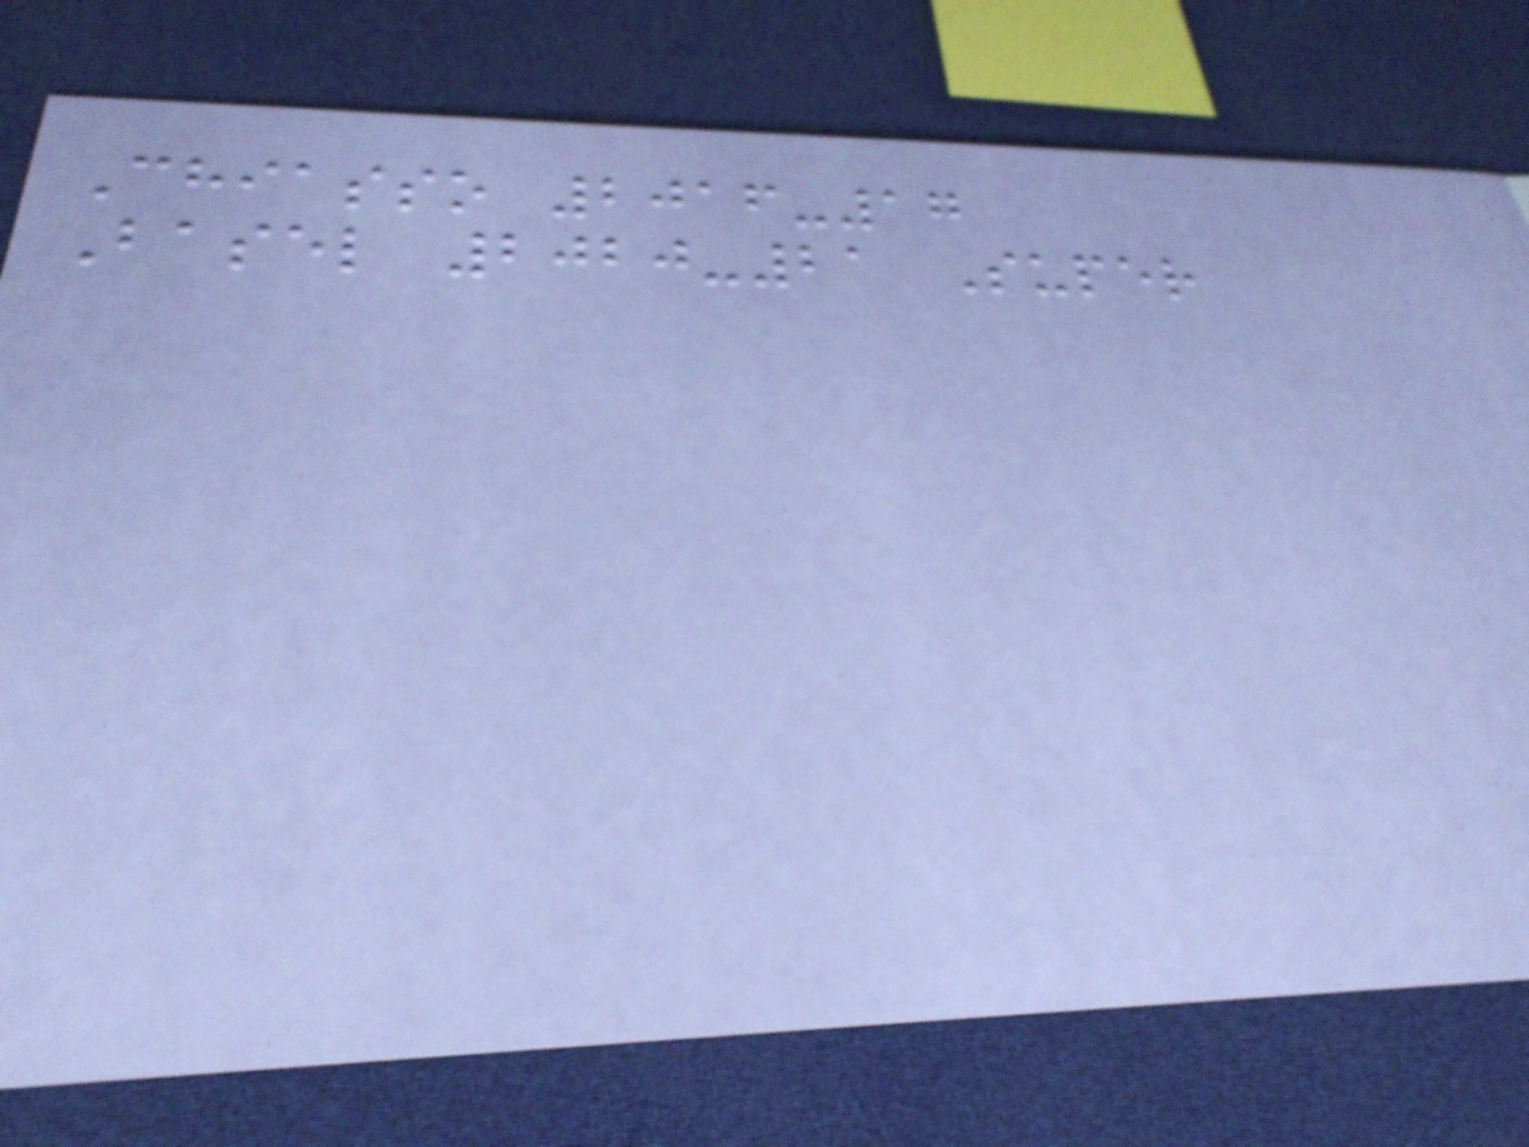Chiasso 2016-17
Basel 2020-21 Super
